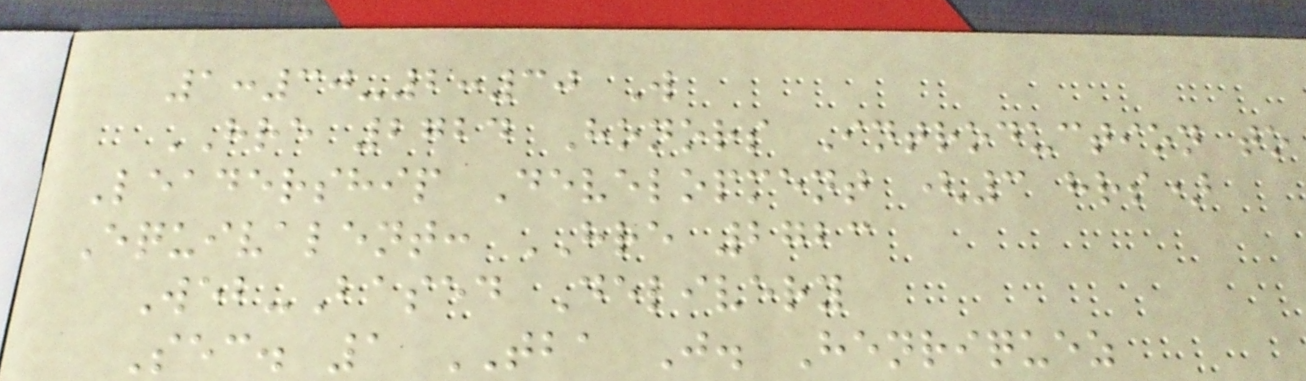1:30-2:30 W
HRE 2724 Honors Introduction to
Leadership Development (3 hrs)
Equivalent: HRE 2723
Web-Based Delivery
Sec. 1 TBA J. Henriquez
